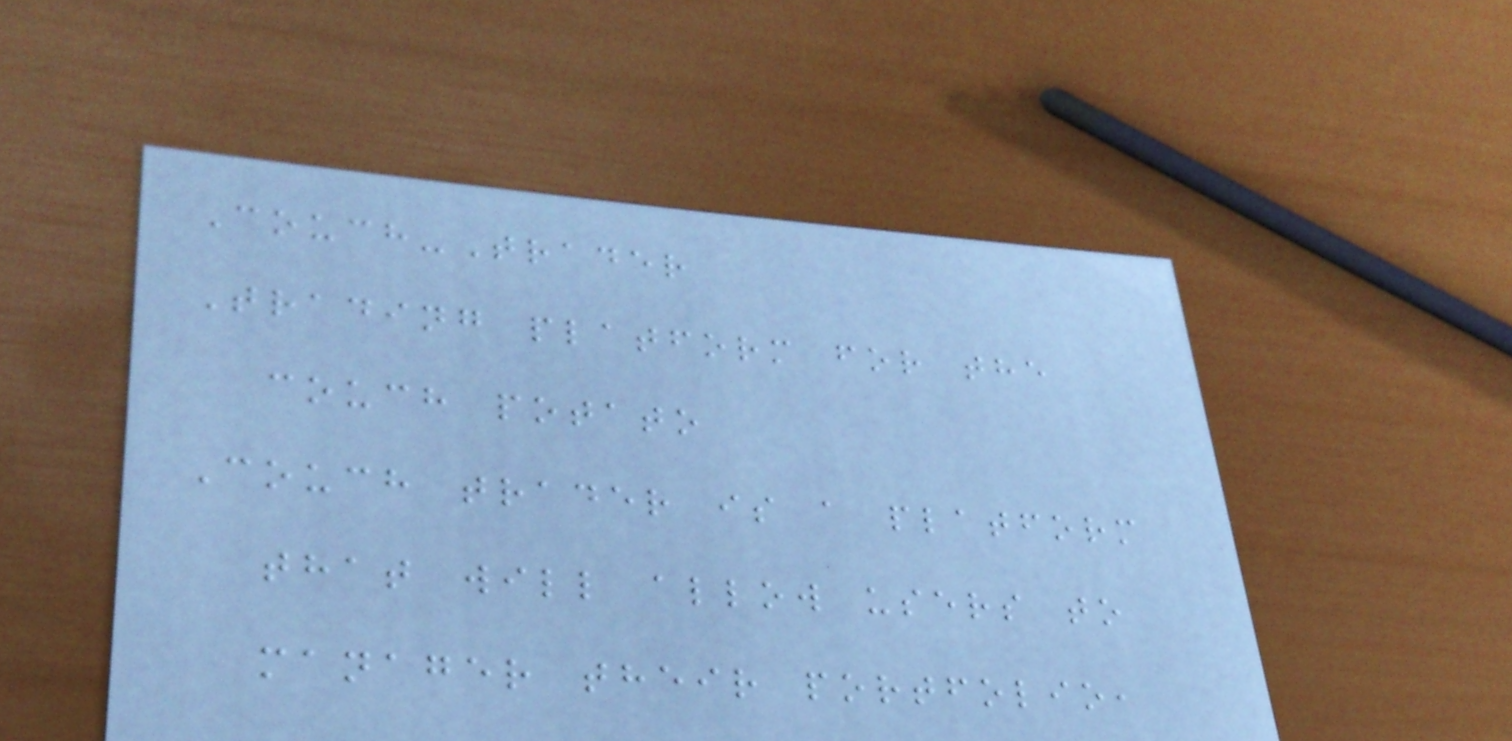Couch-Trader
Trading platform for the
couch potato
Couch trader is a platform
that will allow users to
manager their portfolio,
